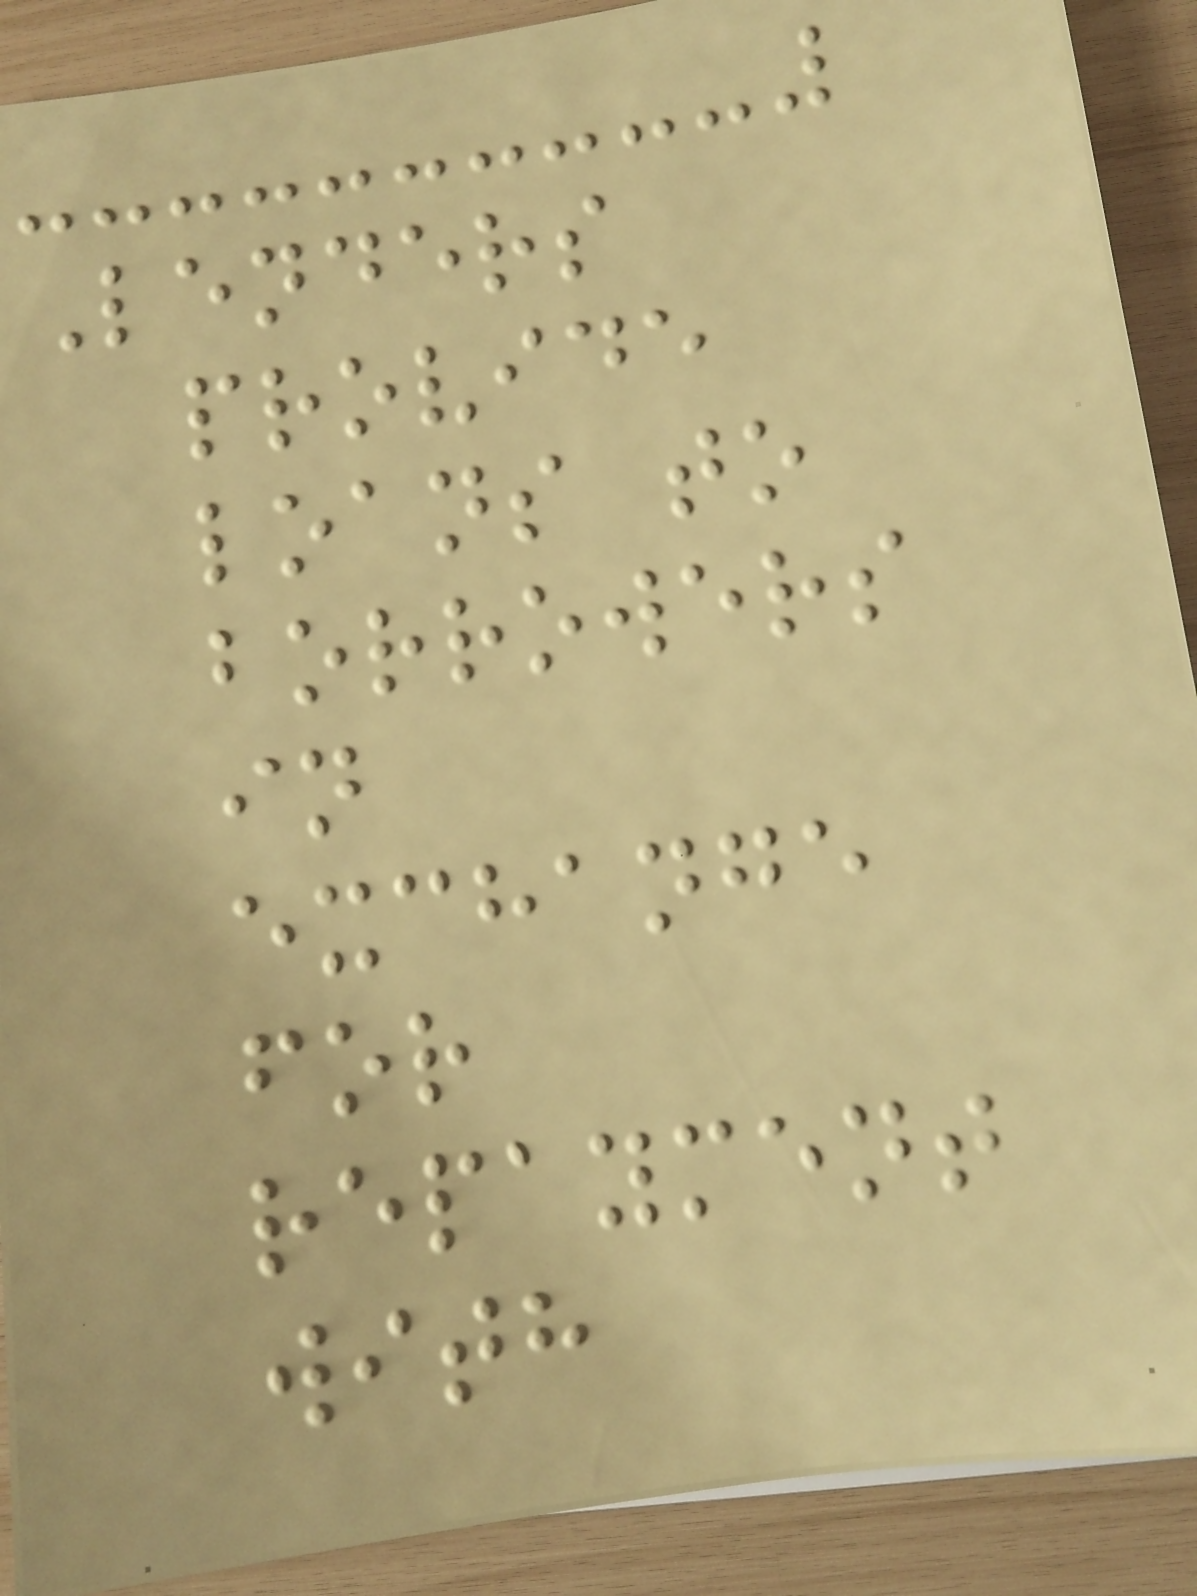Lenders
provide
loans to
borrowers
in
exchange
for
repayment
with
